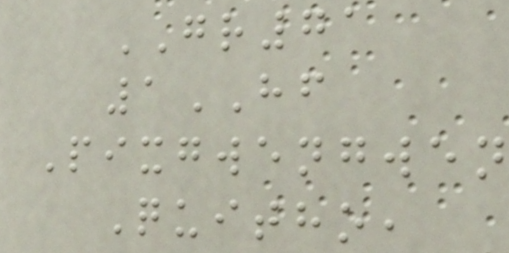GR71
1HF
Pixgwengwen
Quitho,
